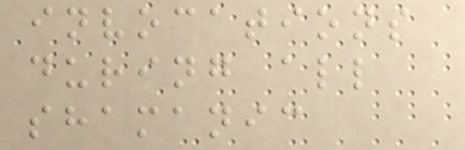invocations
during all
shamanic
